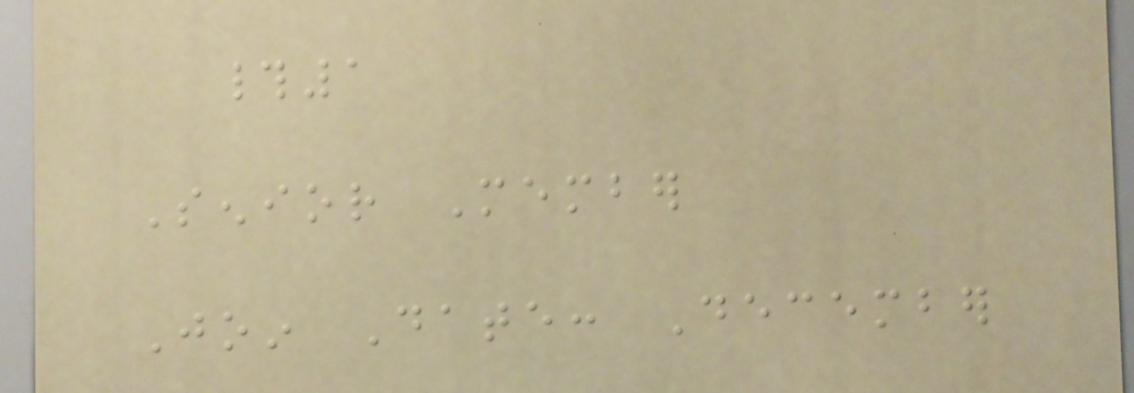#1
Senior Member
Join Date: December
